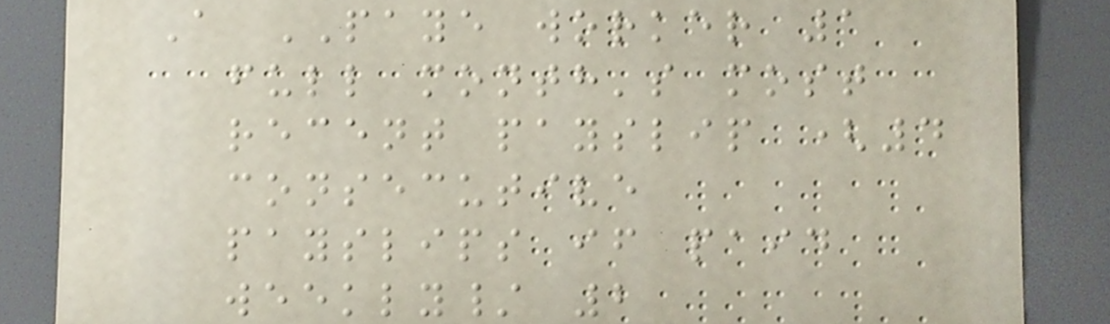A PAYE worker 1
full month's most
recent payslip (4
consecutive
payslips if paid
weekly/ 2
